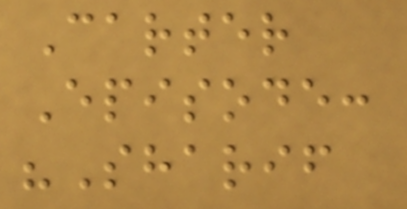Carter
Episode:
"Sharif
